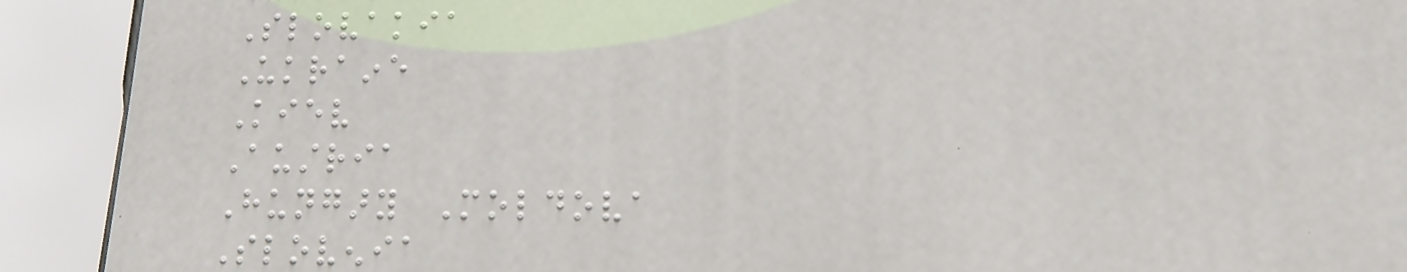Slovakia
Ukraine
Kiev
Austria
Hungary Moldova
Slovenia
